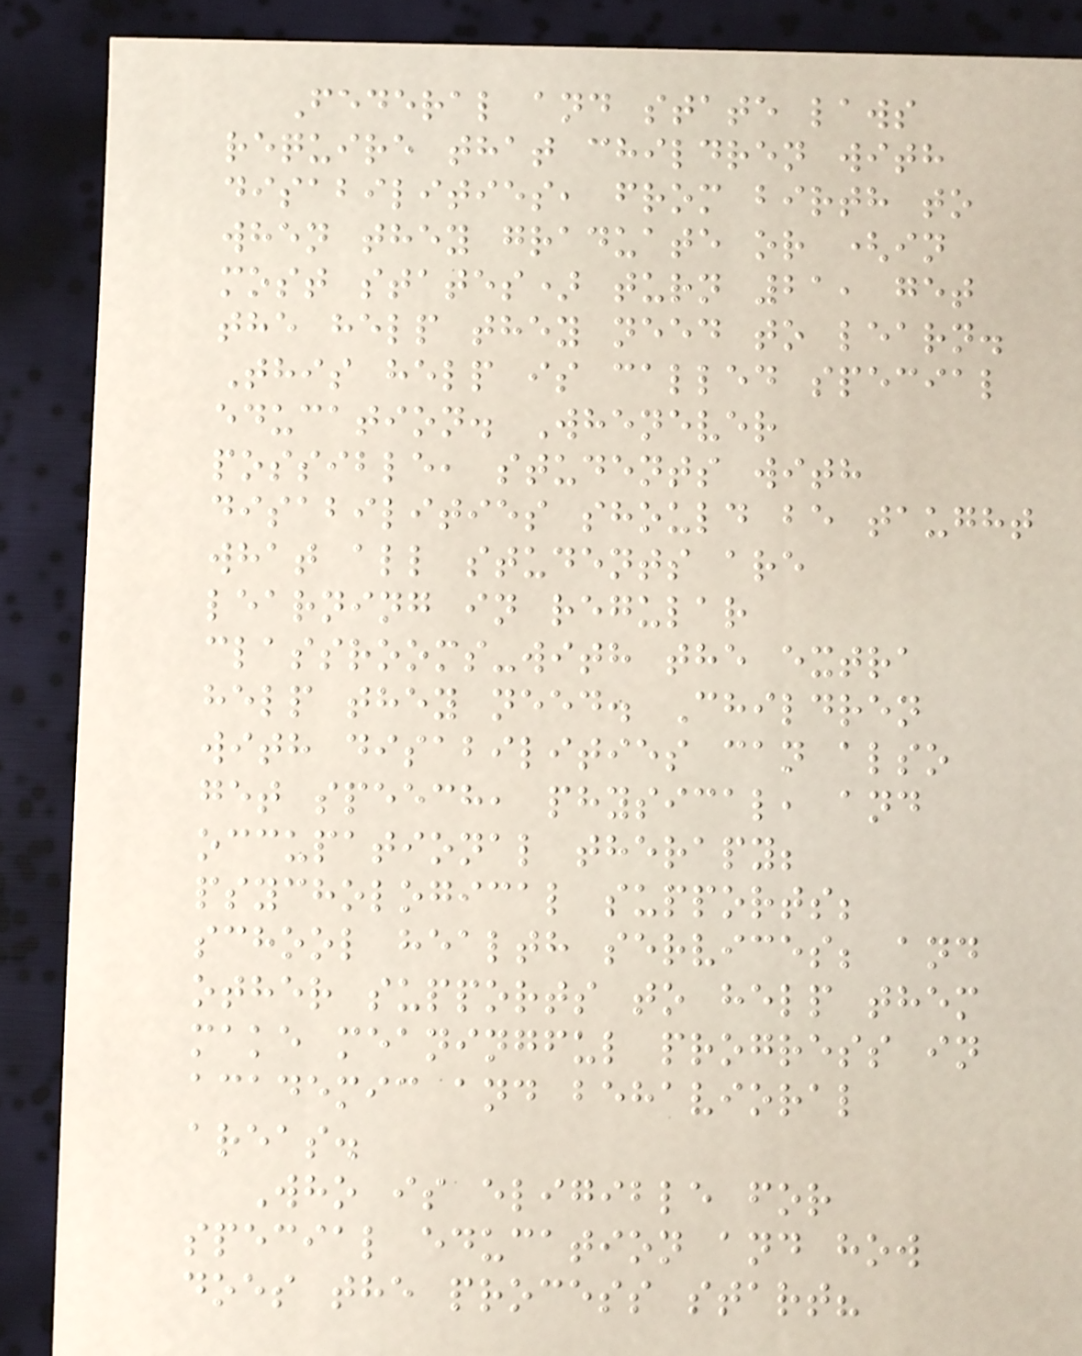Federal and state laws
require that children with
disabilities, from birth to
when they graduate or (in
most states) turn 21, get
the help they need to learn.
This help is called special
education. Whenever
possible, students with
disabilities should be taught
what all students are
learning in regular
classrooms-with the extra
help they need. Children
with disabilities can also
get speech, physical, and
occupational therapy;
psychological supports;
school health services; and
other supports to help them
make meaningful progress in
academic and behavioral
areas.
Who is eligible for
special education and how
does the process start?
